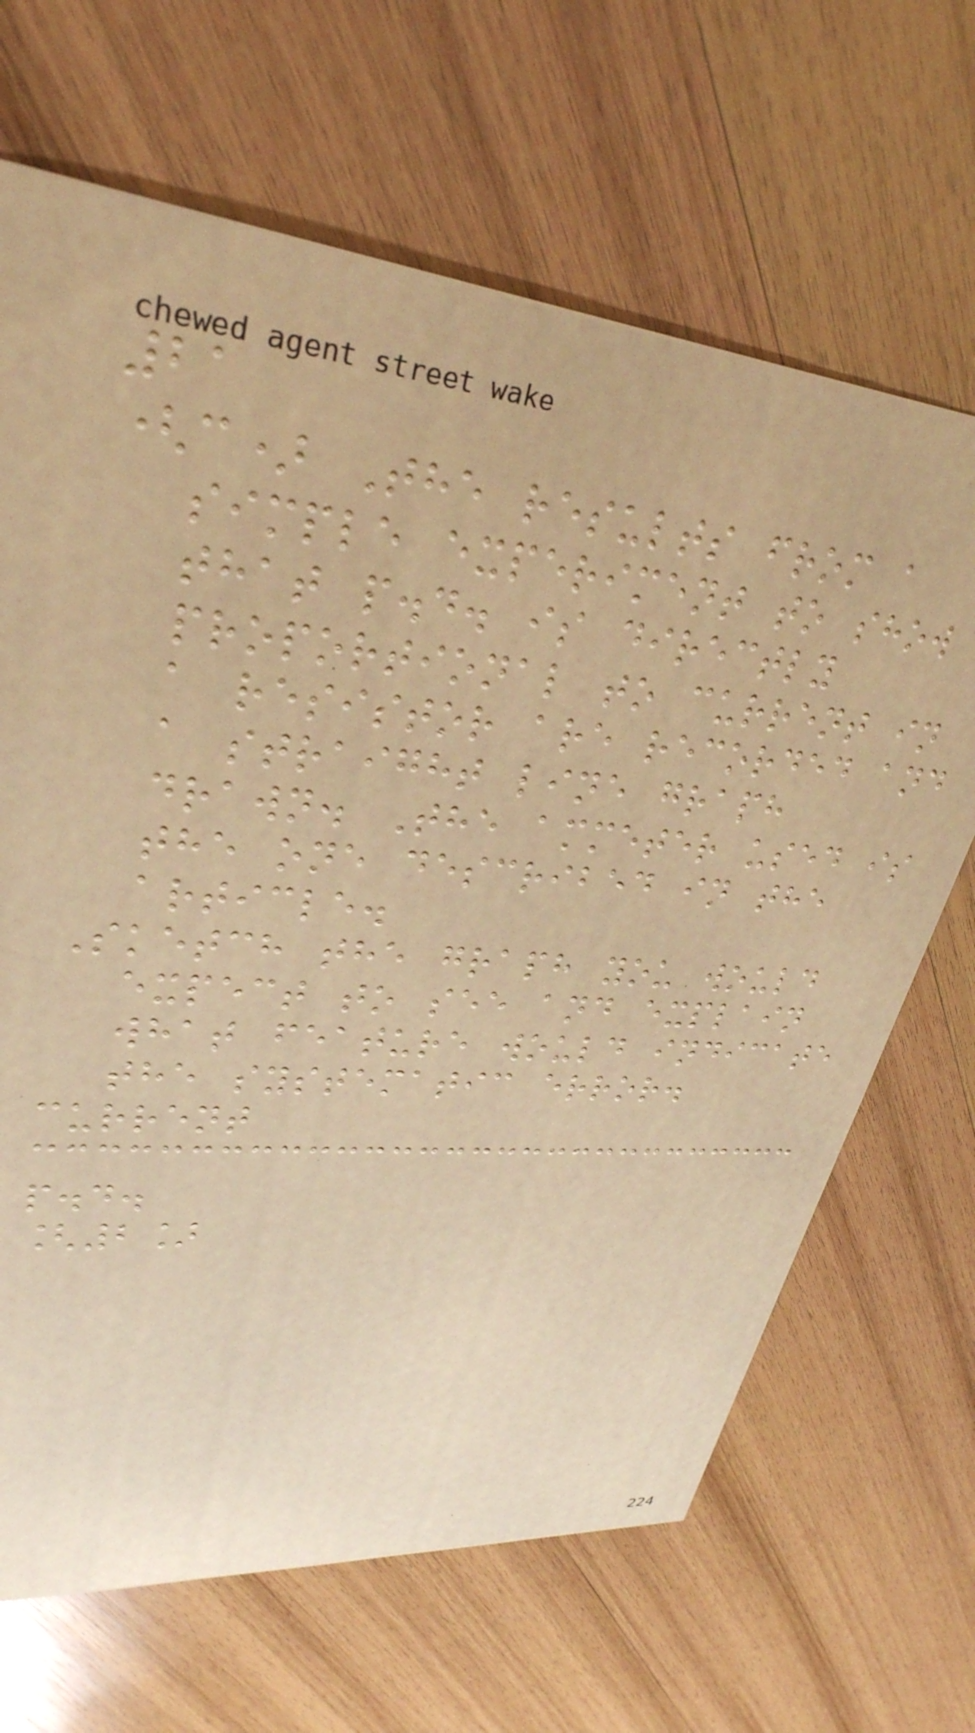21
(c) The results from a
simple experiment to show
that p.d. is directly
proportional to current in
a resistor are recorded and
a straight line graph
drawn. The ammeter used is
the one described in the
article.
Sketch the graph you would
expect to see and explain
what feature would indicate
the systematic error.
current
p.d.
[2]
